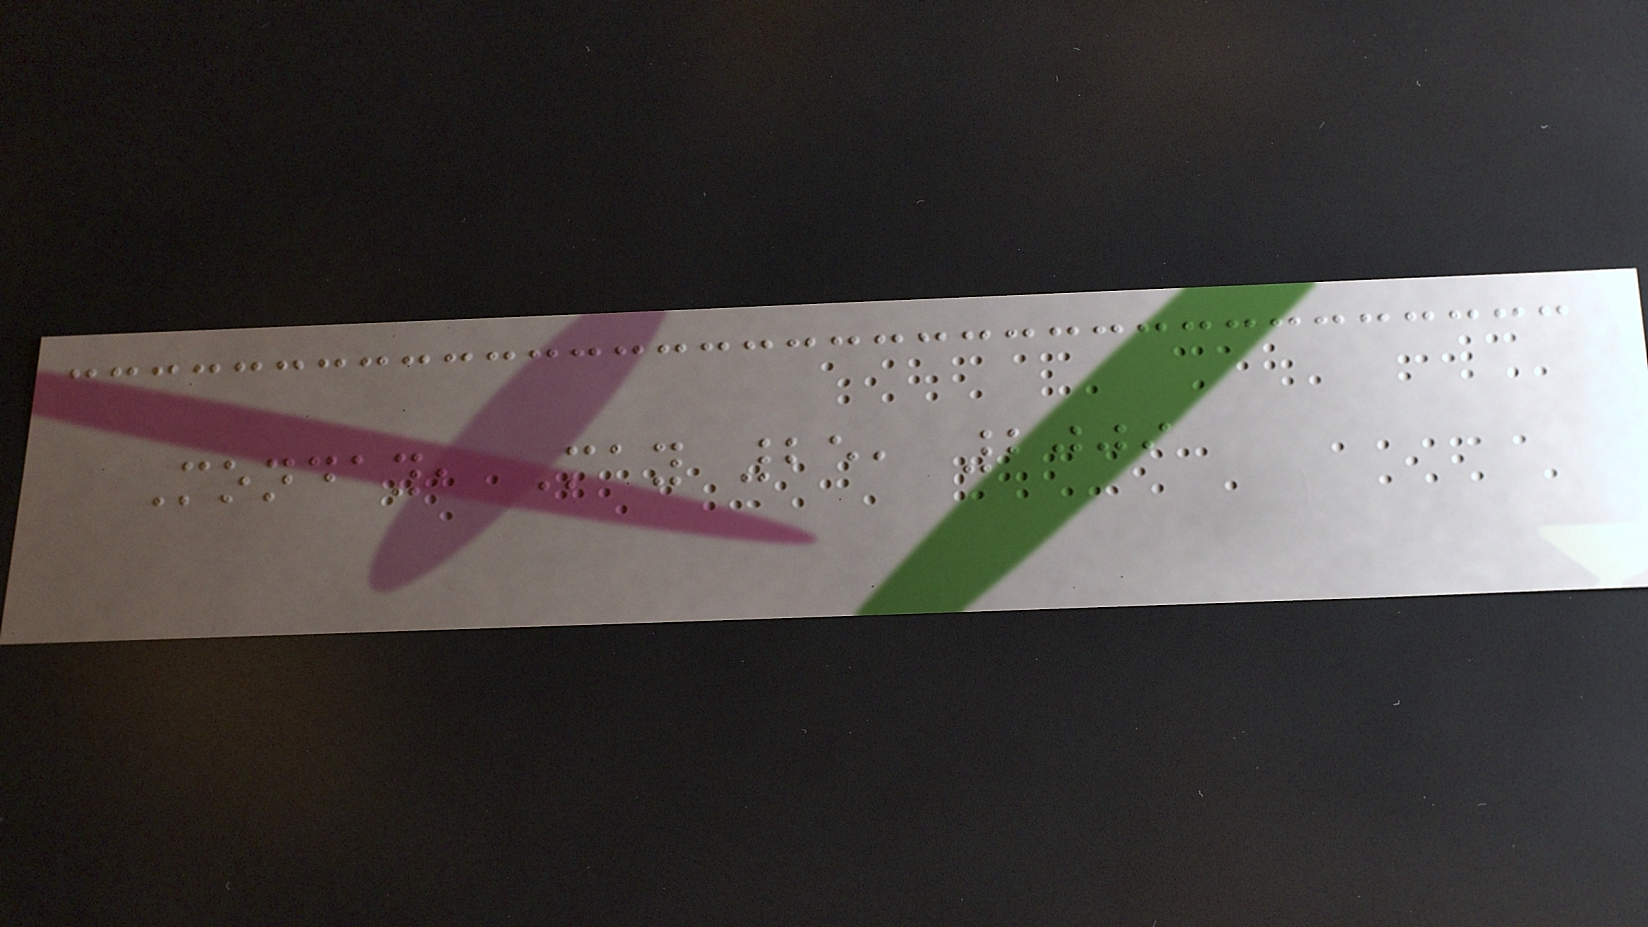Monday, May 25, 2009
